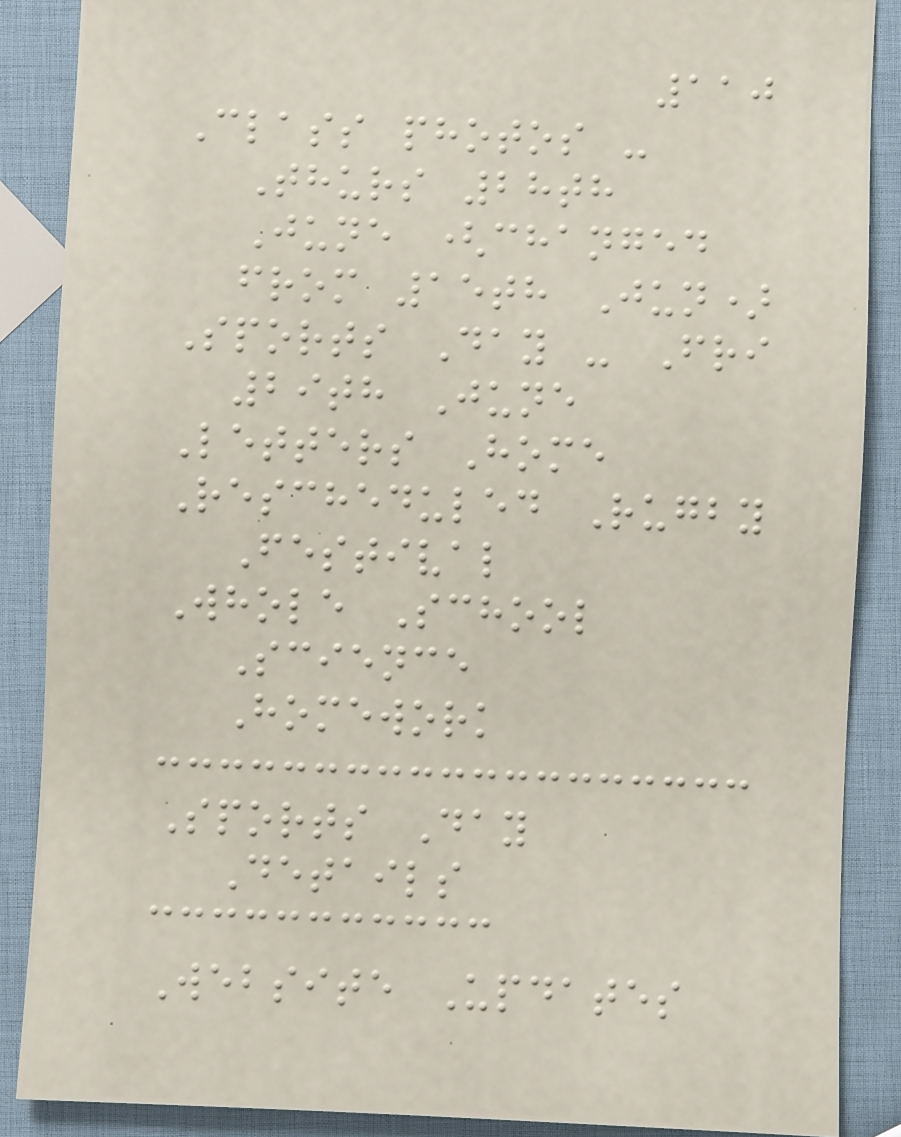110
Class photos -
Thurs 28th
June (changed
from 15th Jun)
Sports Day - Fri
29th June
Letters Home
Rescheduled Rugby
Festival
Whole School
Science
Homework
Sports Day
Details
Website Updates
